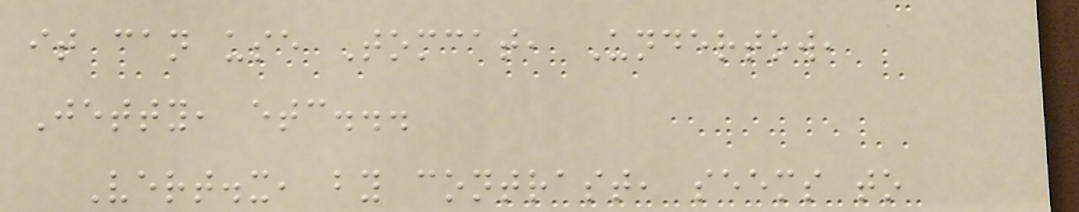it can use Tomcat, Undertow,
Jetty, etc...
Vert.x, by contrast, seems to
